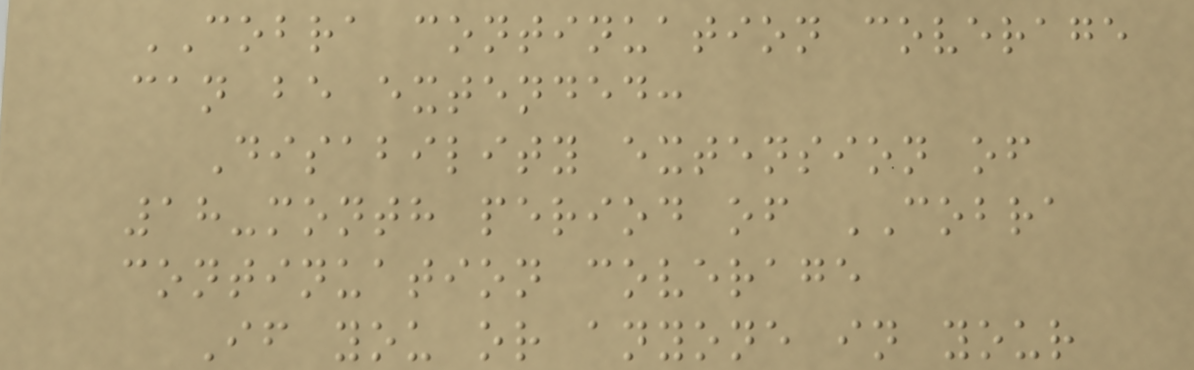COBRA continuation coverage
can be extended:
Disability extension of
18-month period of COBRA
continuation coverage
If you or anyone in your
